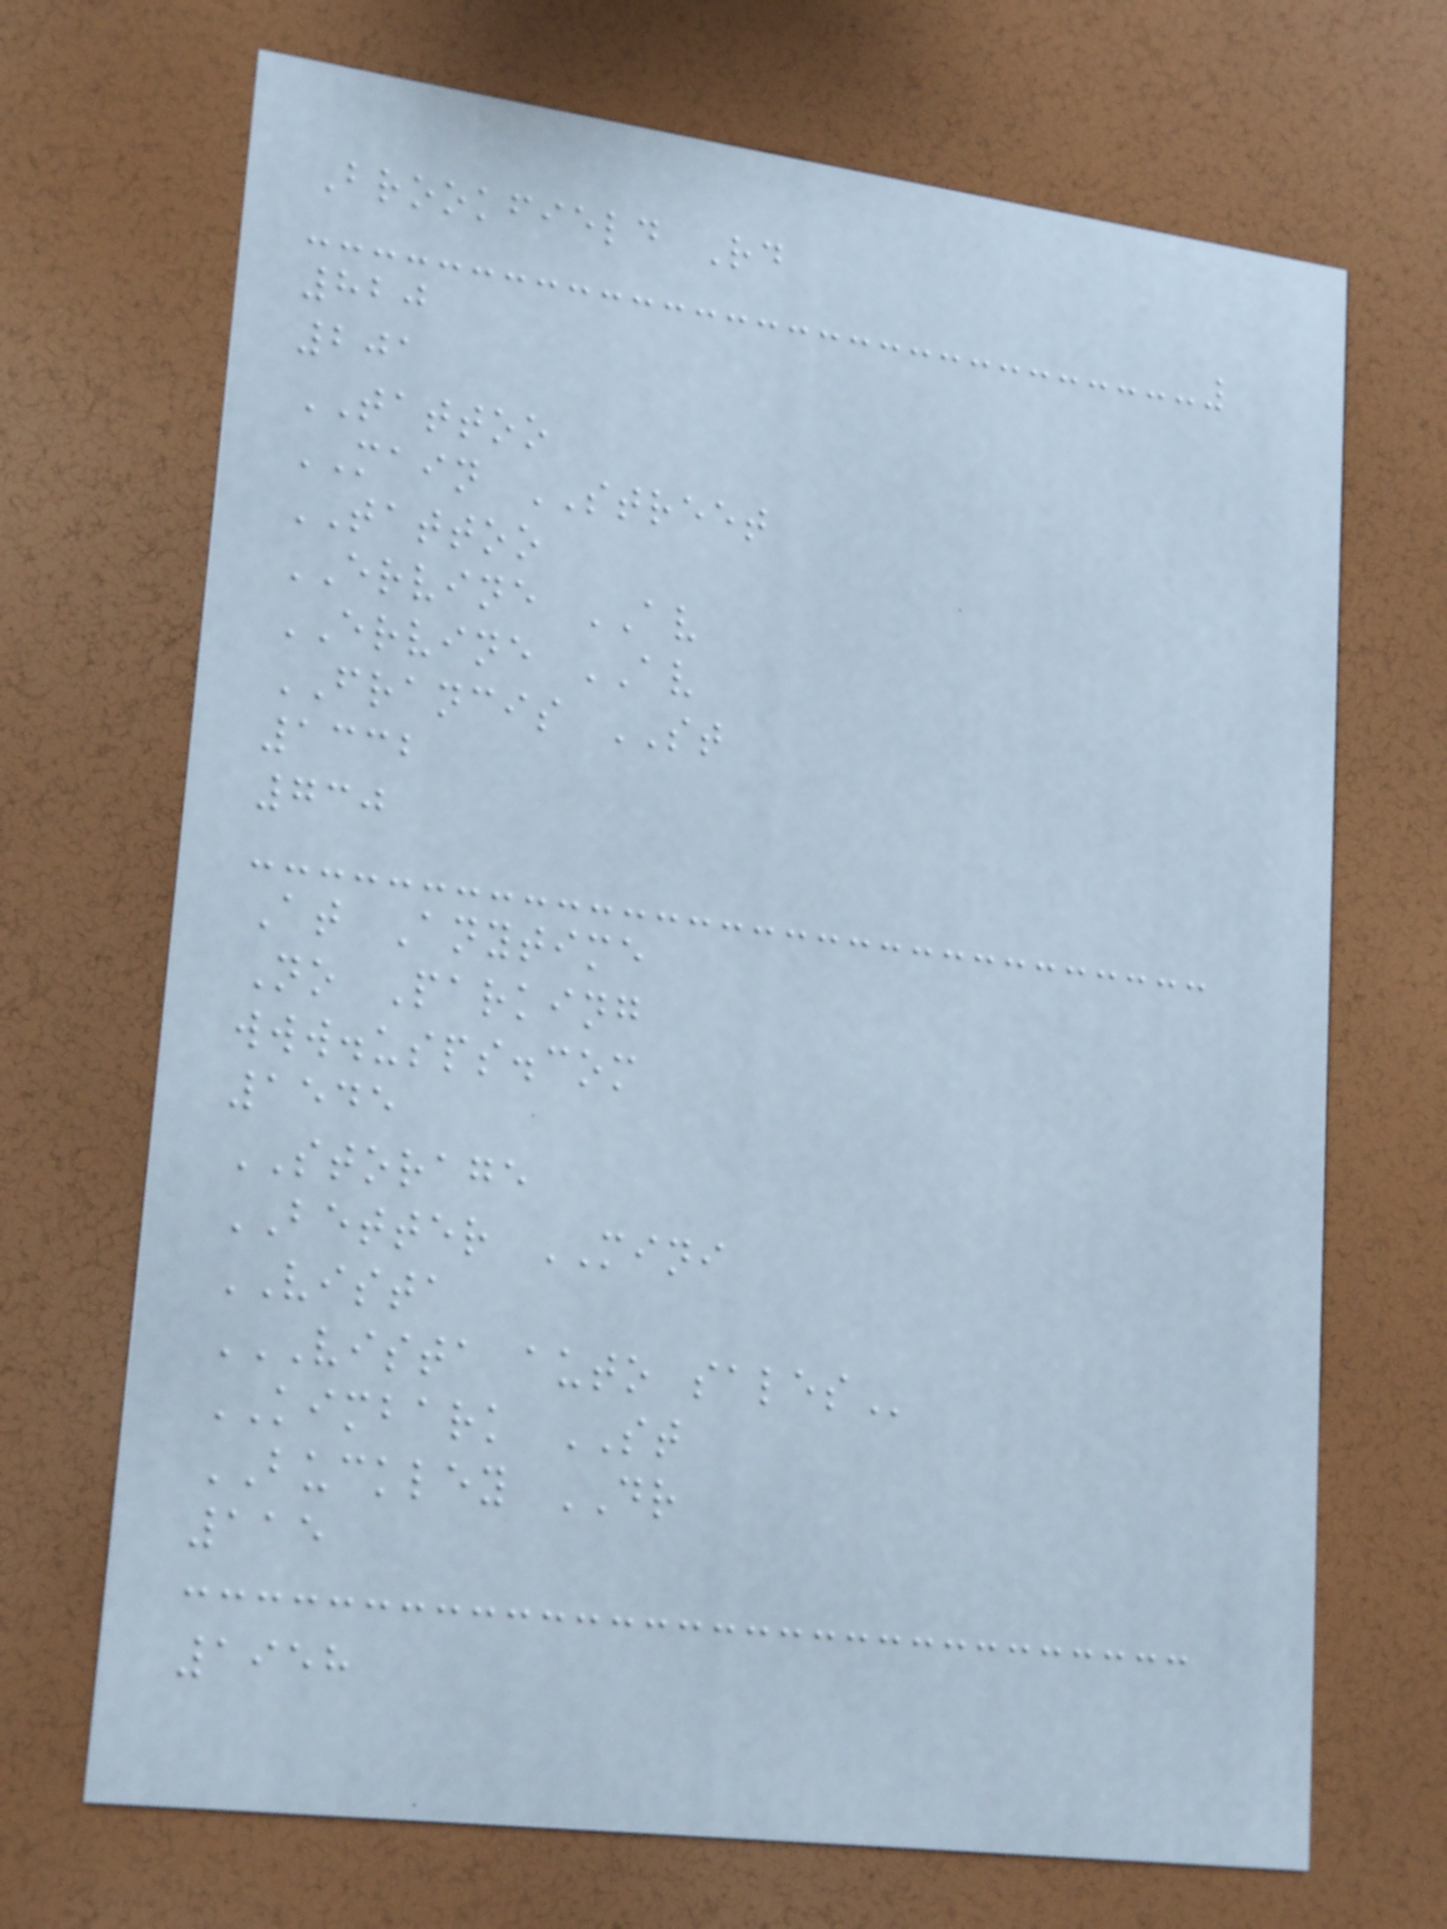Brookfield Rd
820
201
TATTOO
MAIN STREET
TATTOO
ERVINE AV
ERVINE AV
FRANCIS ST
1332
730
At Anytime
No Parking
www.usps.com
1545
STORAGE
BETTER MINI
VISTA
VISTA AUTO SALES
KIMBARK ST
BUCKLEY DR
115
1958
